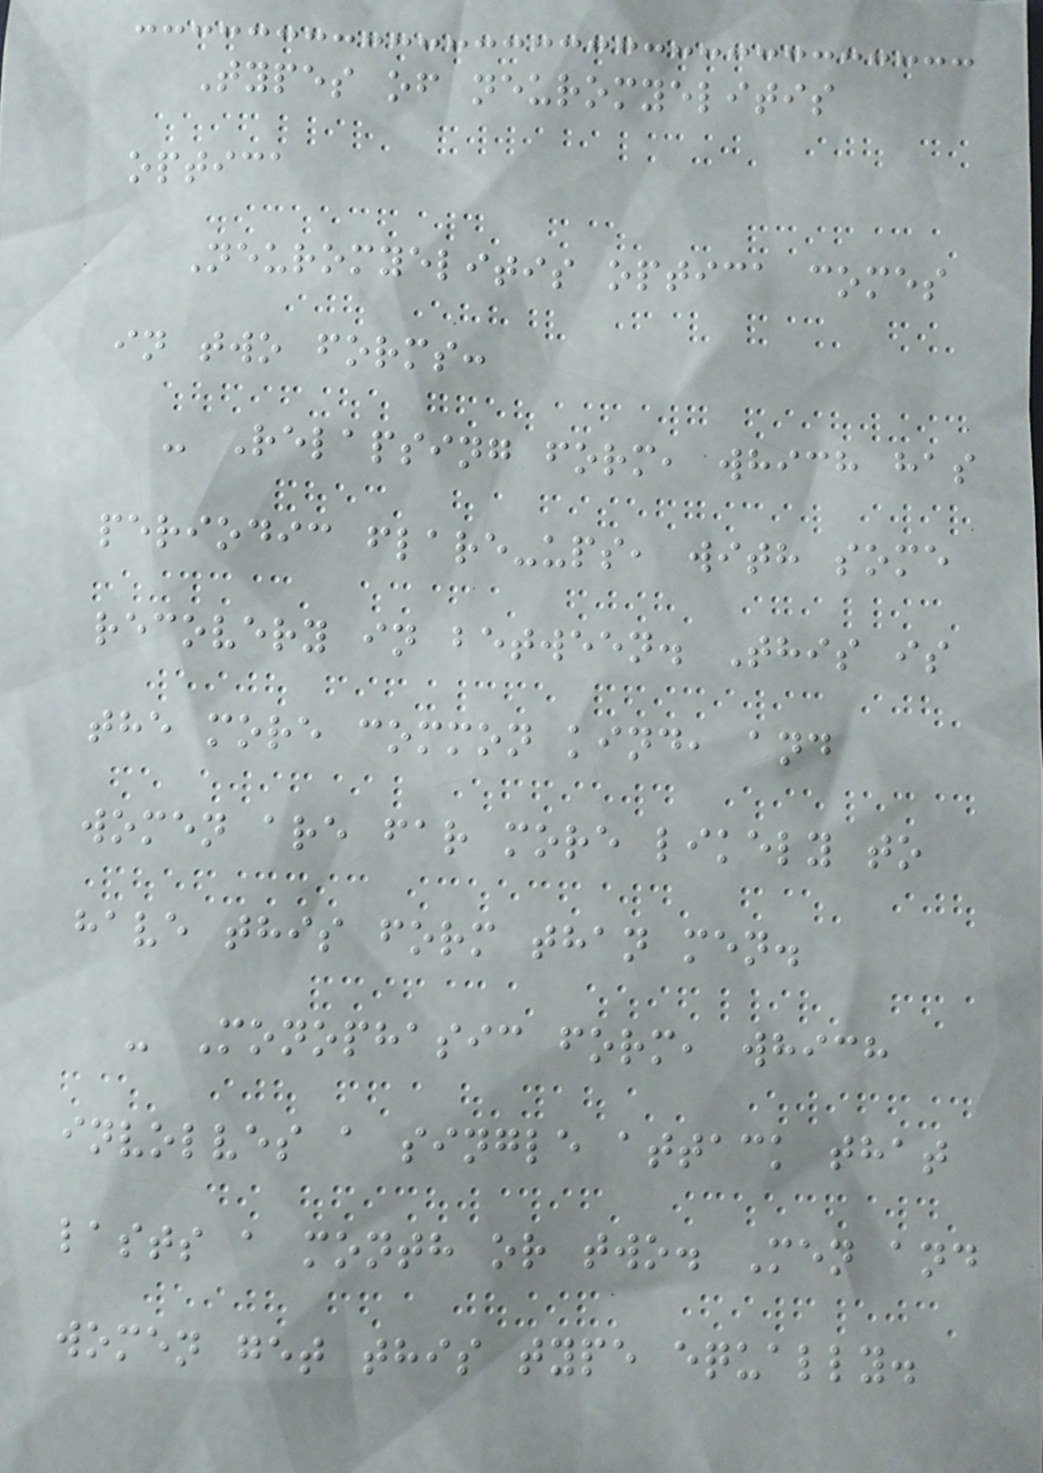Types of neuromyelitis
optica
Neuromyelitis optica comes
in two forms:
- Relapsing form, which has
periodic flare-ups, with some
recovery in between. This is
the more common kind, and
women are far more likely to
have this form than men.
- Monophasic form, which
involves a single attack that
lasts a month or two. Men and
women get this type equally.
